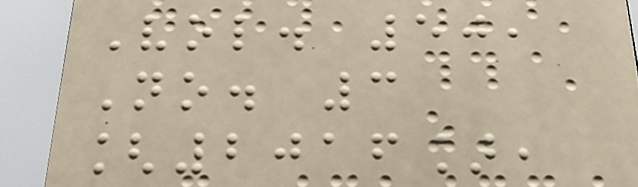Vol. 50,
No. 3
[2016],
